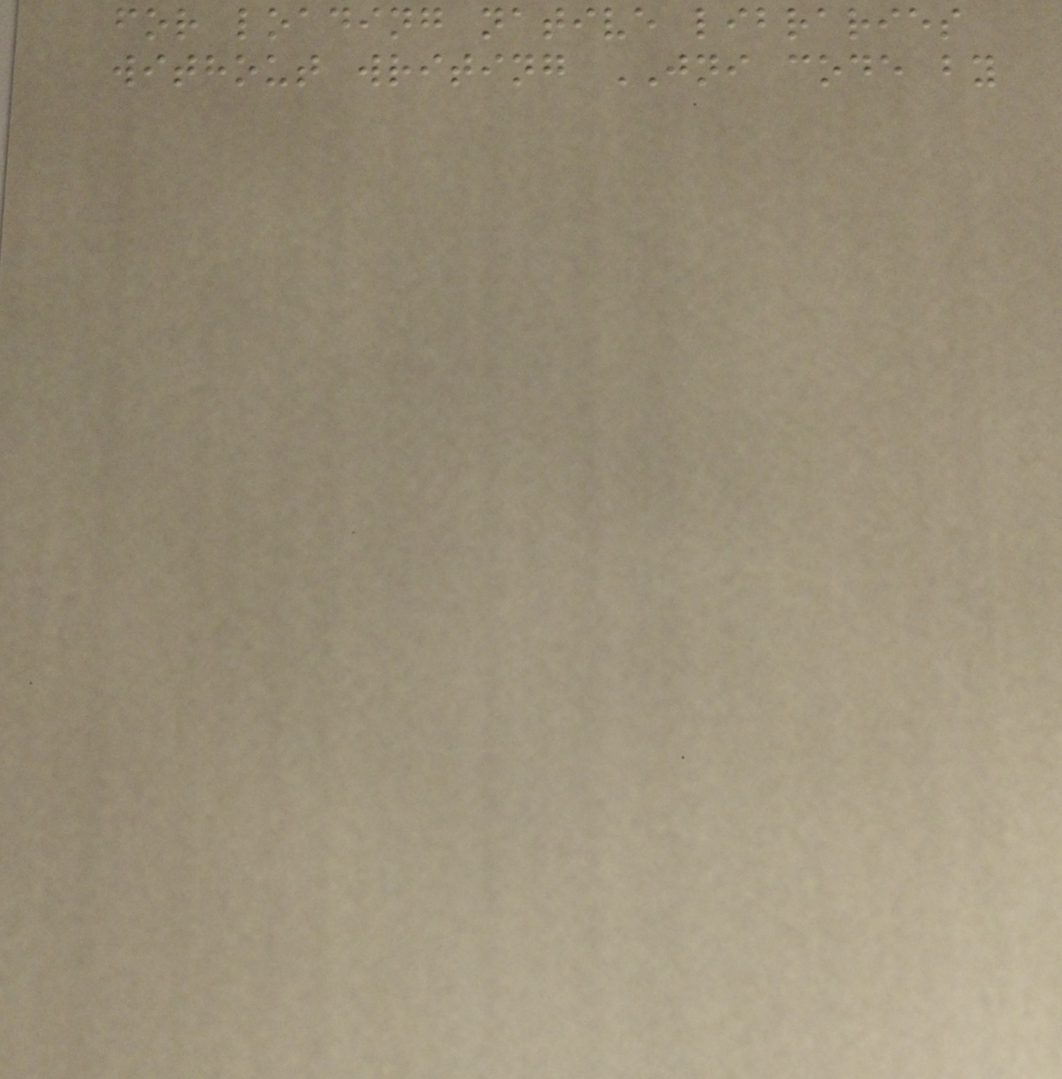for loading native libraries
without writing JNI code by
